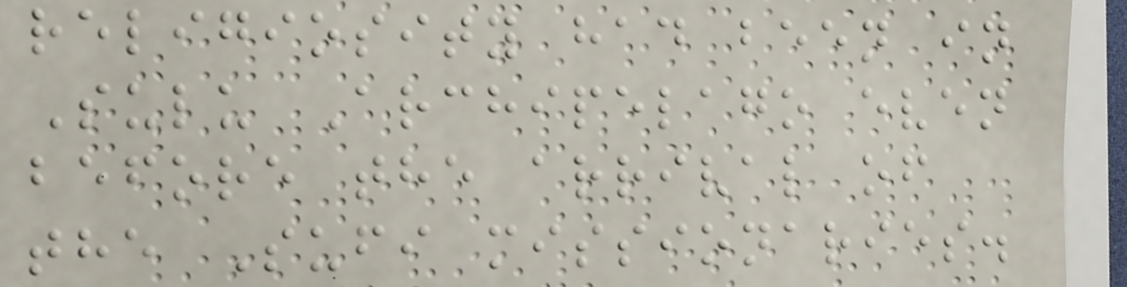religiosity had been in
Sulu Archipelago even
before the arrival of
the Sufi missionaries.
